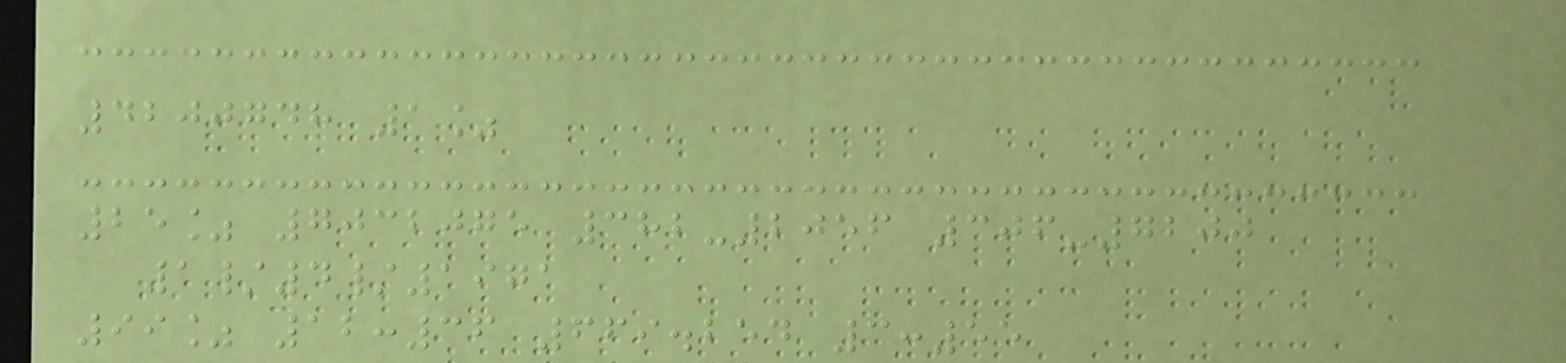4200748 1%
25% 7032075 382-2056 306-7200
1/4/1971
99% 12:36 669.254 3:55
